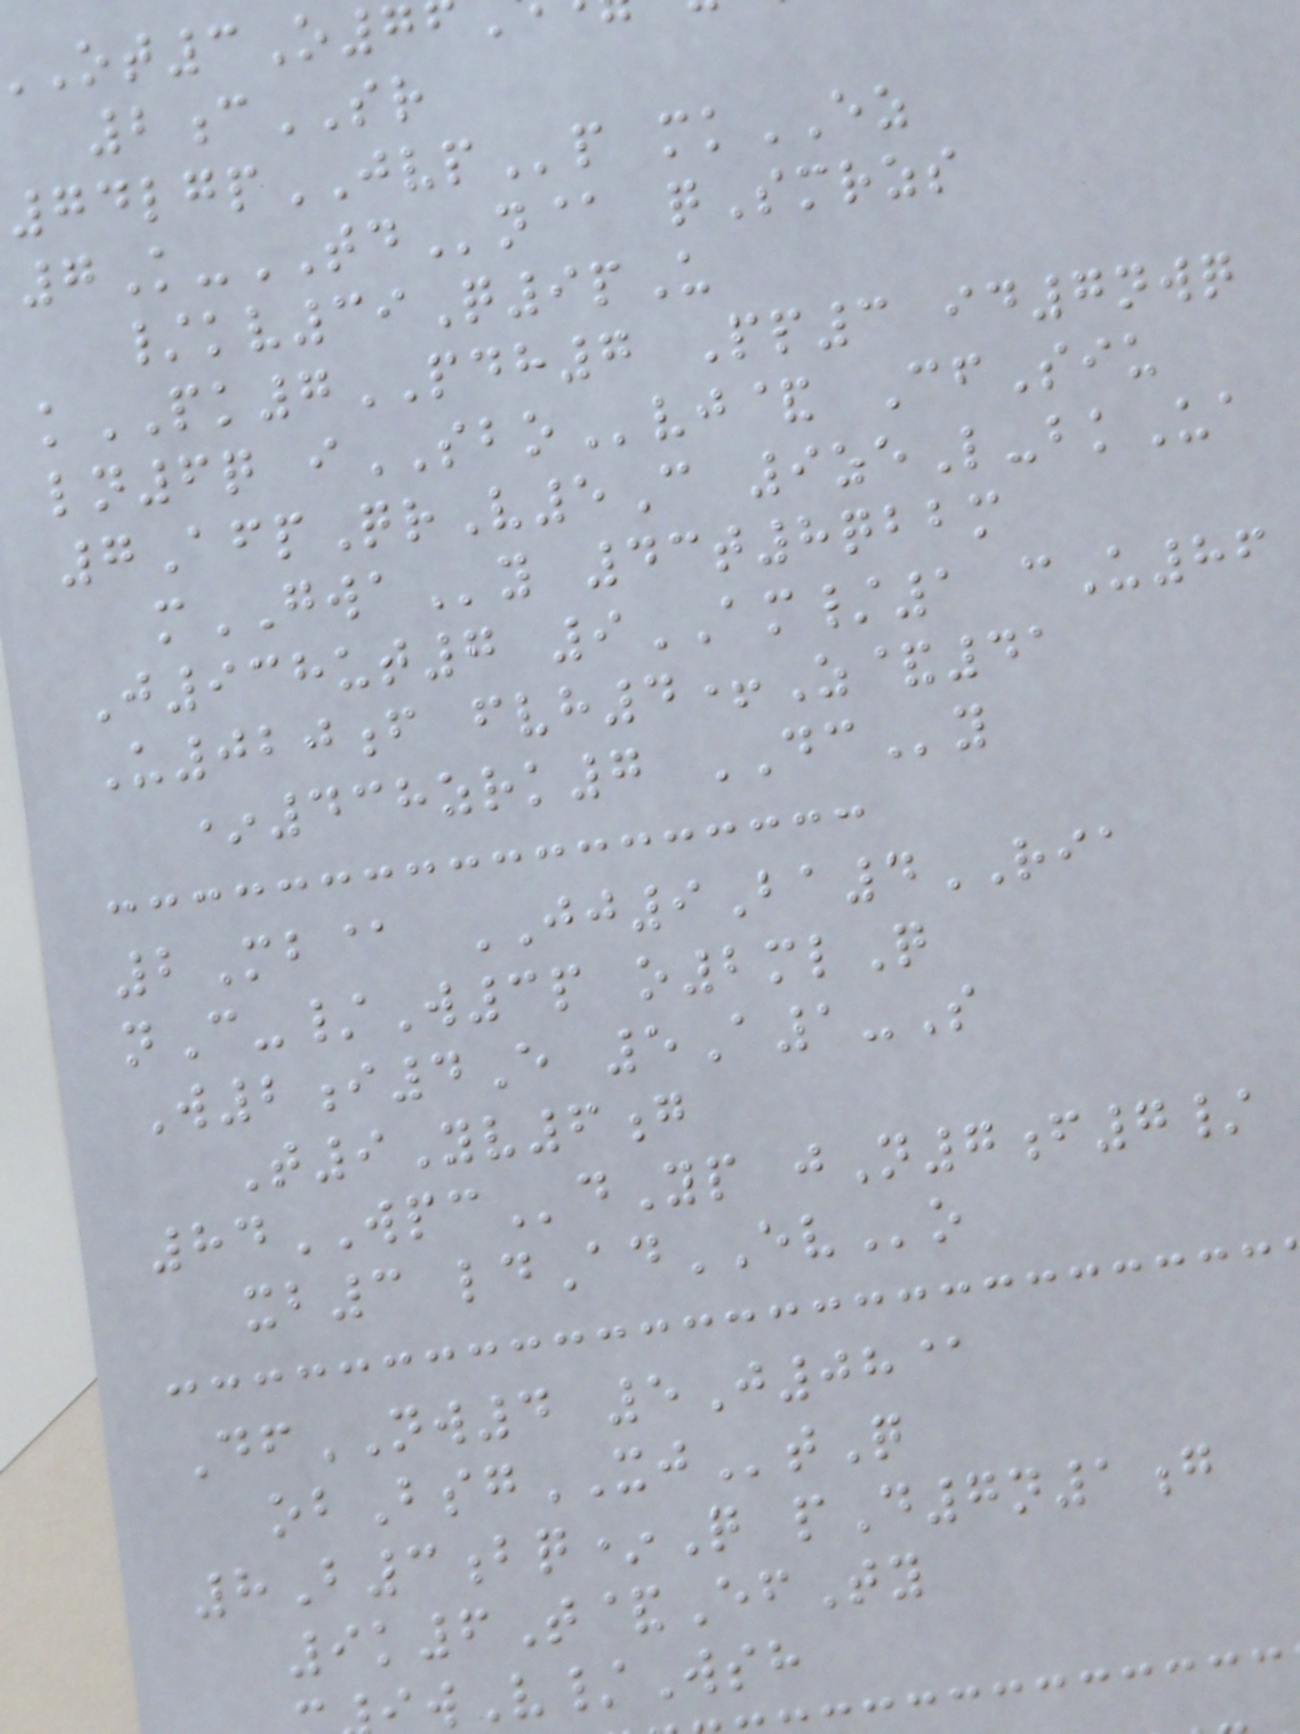2cSR
74lgpJVPp mkEZ
7K-TDn@ qSmrzs
/kv39Q9pU
kPK7PDH7 Pp3 id7nwq
ln6q iSBOvj& CfSiu
7AfpQrV5C 9zeL-bkUa
mGWAy 43t8qbbm
J938ut7 9AM/1 cU86
U020f fvh4+Z&41
*438zrk7 DCy
2Mb@ JJ9Ba4RIA
nC-/W3p o2mlQ
W2i4E 5A1-S
T9Yv6g
84WPCdYp jN7f7/
xb3 ldAdEVo
DfNW4 5J08@
obBsgXJtQ
8B3bq*Q pD7n1g
9k6T&EfTy
wV/Wsh
